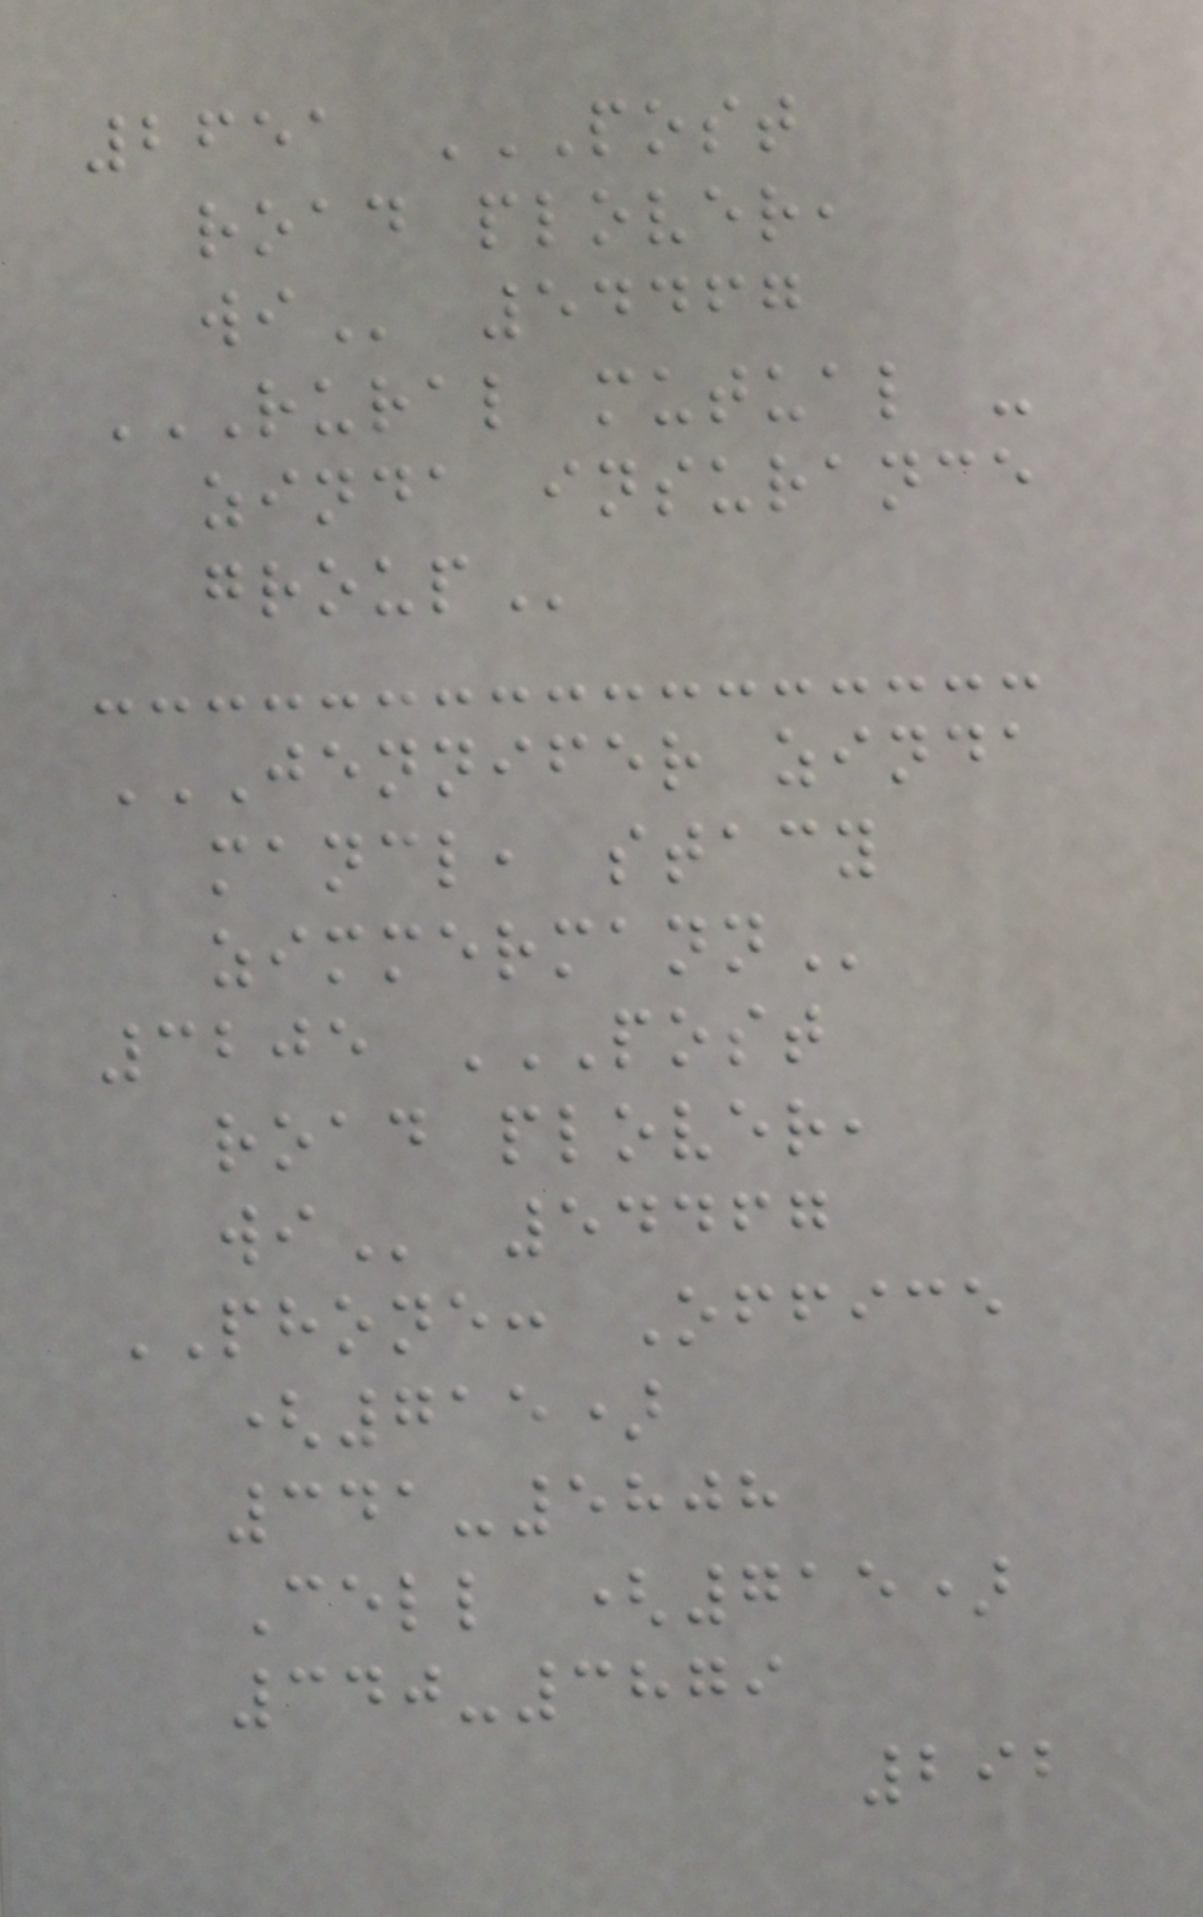2651 POST
ROAD PLOVER,
WI 54467
RURAL MUTUAL -
ZINDA INSURANCE
GROUP
JENNIFER ZINDA
MANCL, STACY
ZIMMERMANN
3205 POST
ROAD PLOVER,
WI 54467
PHONE: Office
(715)
341-5808
Cell (715)
340-3879
292
